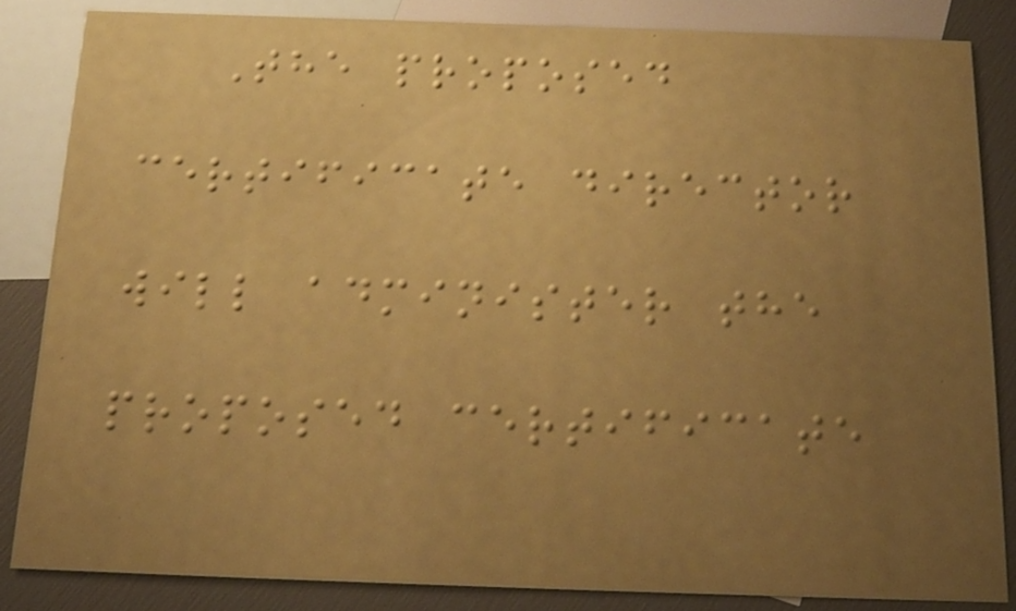The proposed
certificate director
will administer the
proposed certificate
